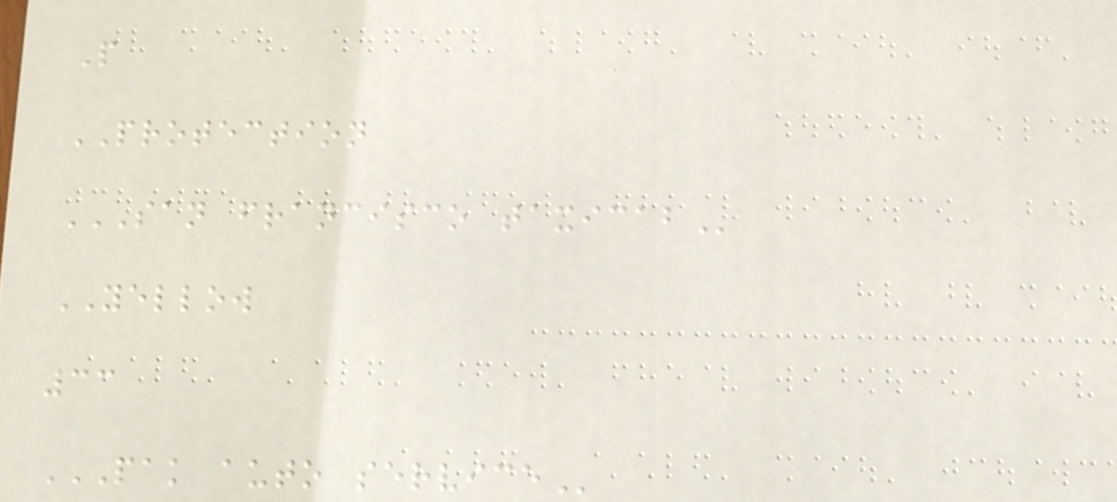P
PROTECTION
SAN FRANCISCO TAXICAB
YELLOW
33
PAK AUTO SERVICE
